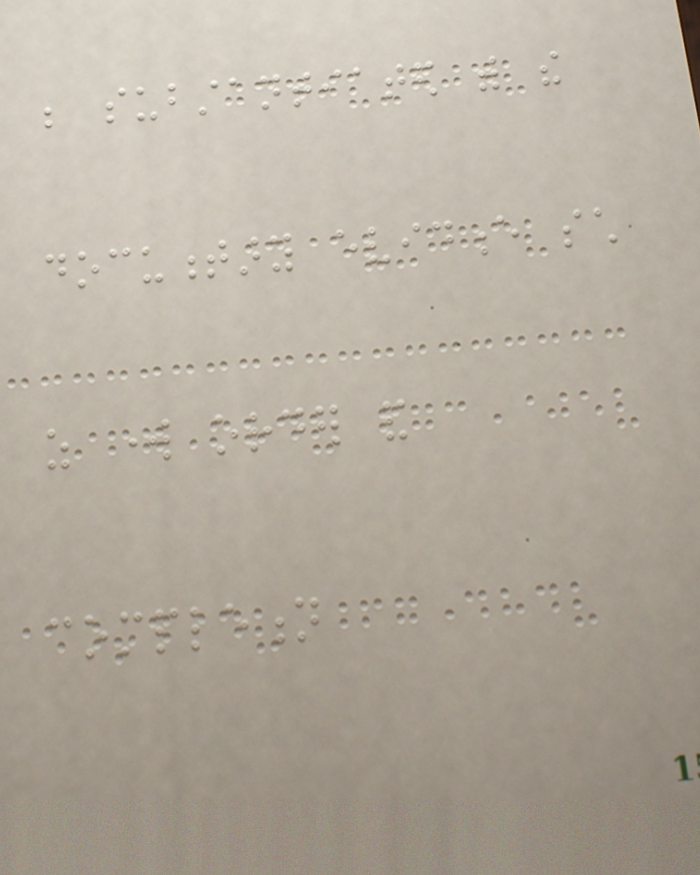be substantiated with the
documentary evidence such
as work order and
completion
